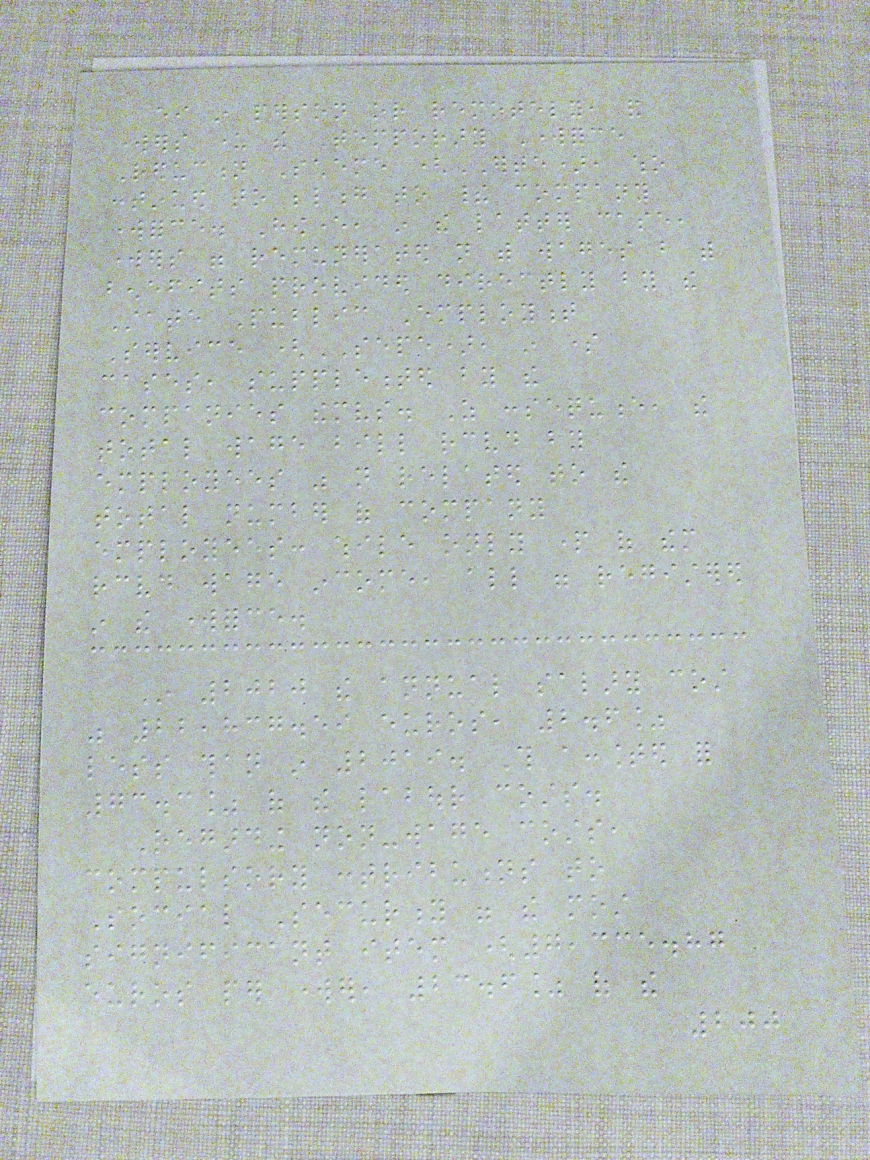either in person or remotely, and
workers under the Temporary Workforce
Reduction Scheme (ERTE), who
continued to belong to their company
workforce. However, in the latter case,
workers were remunerated not with wages but with
benefits provided directly by the
State Public Employment
Service (SEPE), in some
cases, supplemented by the
companies themselves. As consequence, the
total wage bill received by
employees was not related to the
total number of company
employees: while only part of them
received wage income, all were registered
in the workforce.
In 2020 the annual salary cost
was 22,837.59 euros, 2.6%
less than in 2019. This accounted for
73.3% of the labour costs.
Regarding non-wage costs,
compulsory contributions to
Social Security were the most
significant item (7,335.87
euros per worker, 23.6% of the
200
